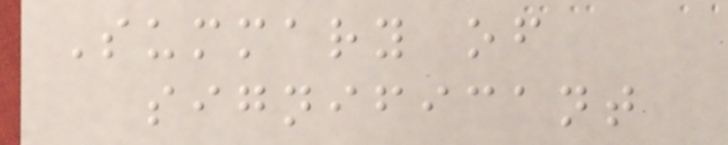Summary of
significant
